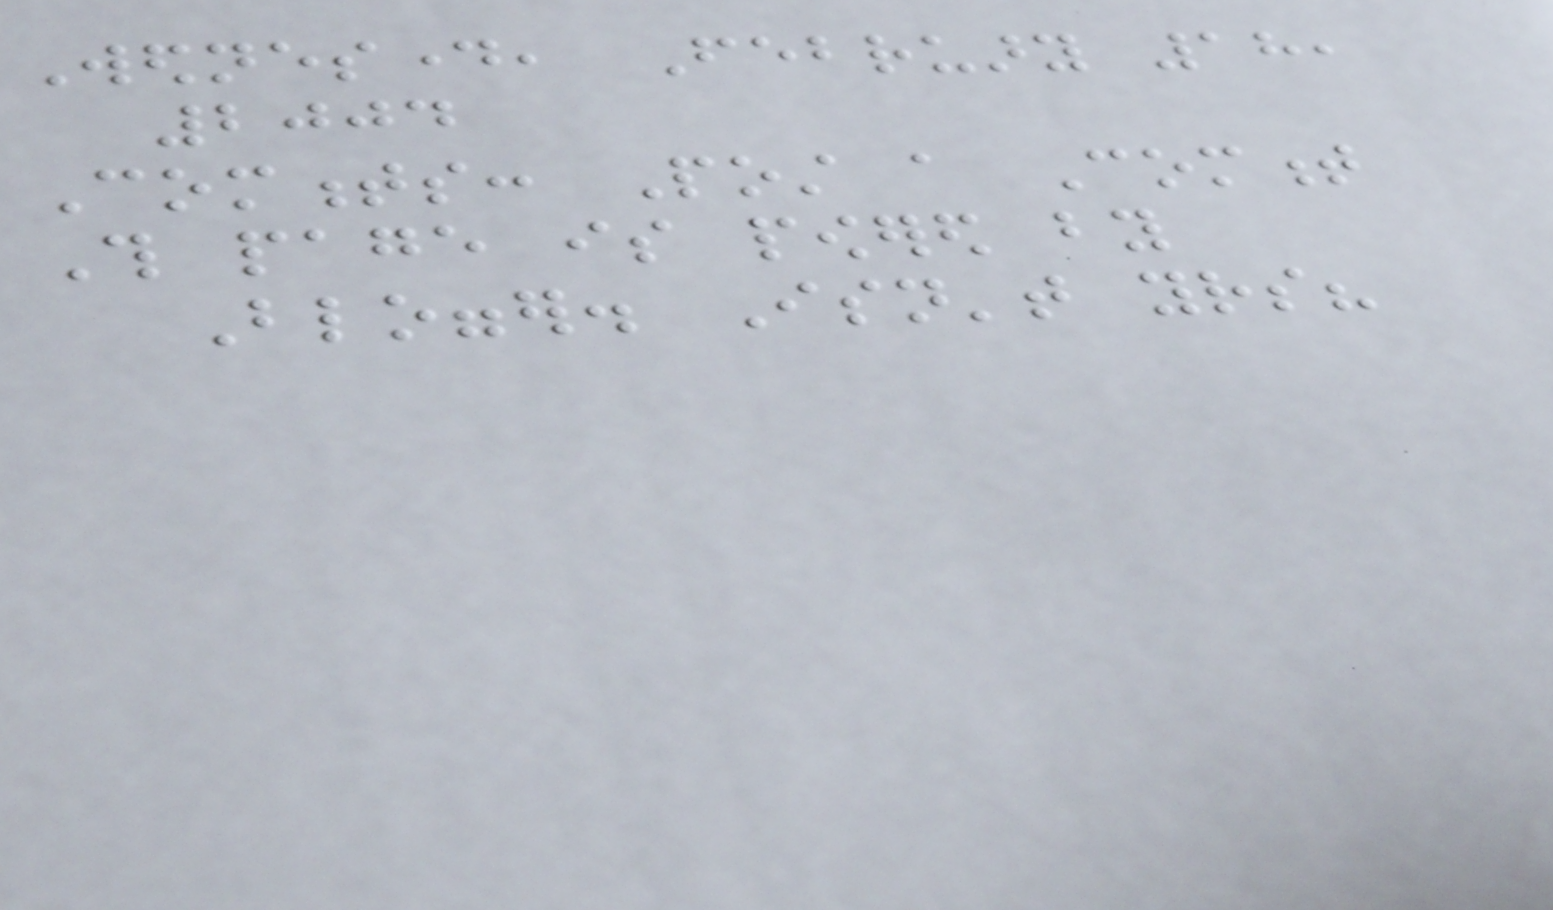Wednesday, February 18,
2004
Comments: Post a Comment
This page is powered by
Blogger. Isn't yours?
